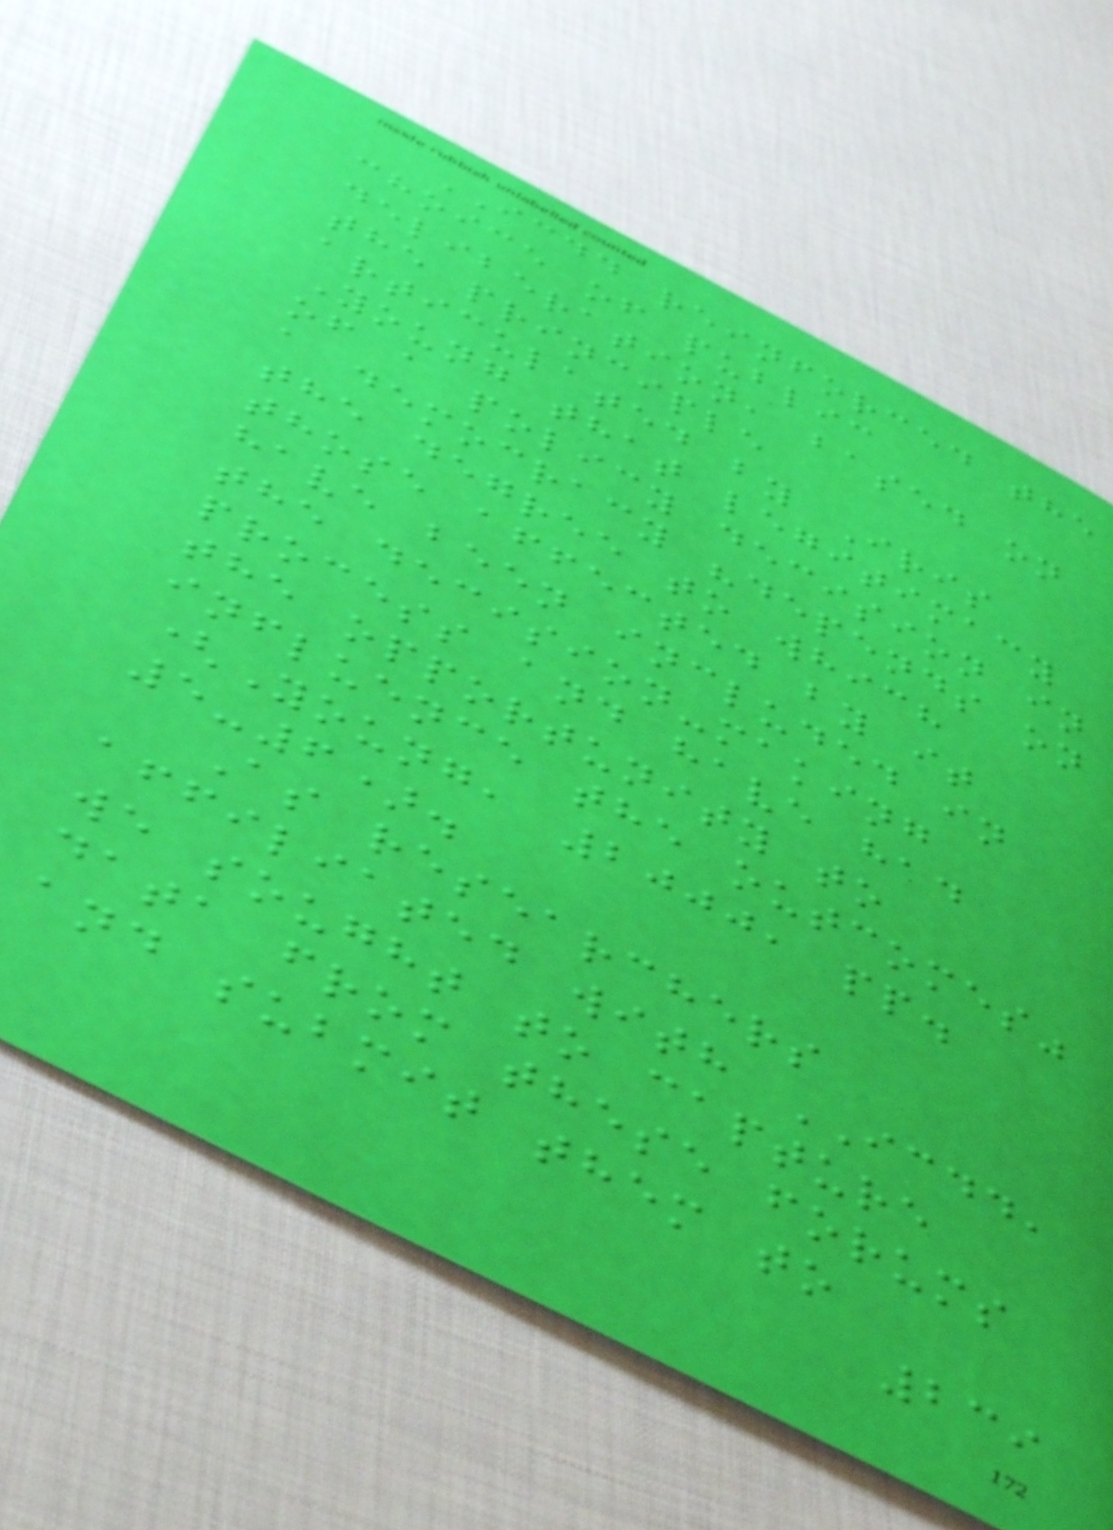ICDD reinforced the
choice of public
deliberation, based on
the principle
articulated by Iris
Young that legitimacy
of a policy decision in
a democracy "depends on
the degree to which
those affected by it
have been included in
the decision-making
process and have had
the opportunity to
influence the outcomes"
(Young, 2000, pp.
5-6).
As researchers
affiliated with ICDD,
we sought to capture
data from these forums
and submit them to
239
